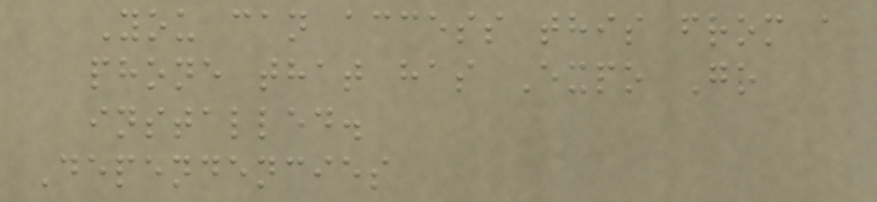You can access this from a
phone that has Expo Go
installed.
Dependencies
